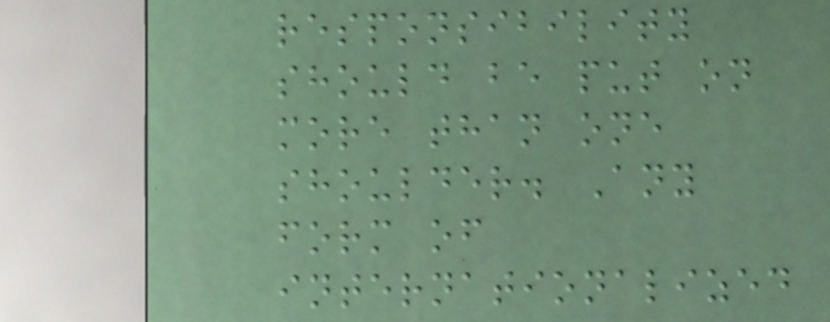responsibility
should be put on
more than one
shoulder. Any
form of
internationalized
